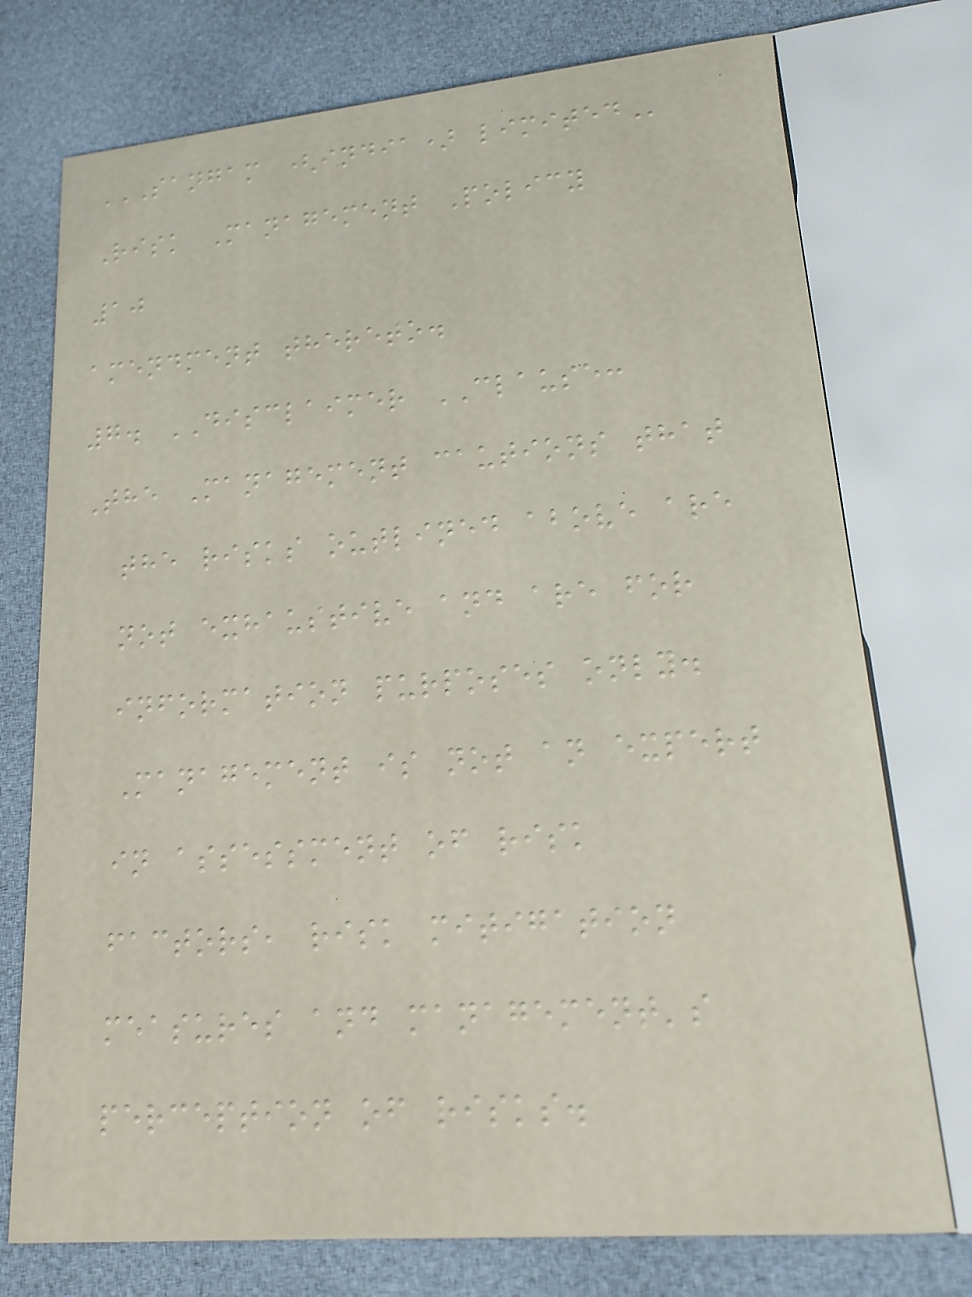SANGAM (INDIA) LIMITED
Risk Management Policy
10
amendment thereto.
7. DISCLAIMER CLAUSE:
The Management cautions that
the risks outlined above are
not exhaustive and are for
information purposes only.
Management is not an expert
in assessment of risk
factors, risk mitigation
measures and management's
perception of risks.
